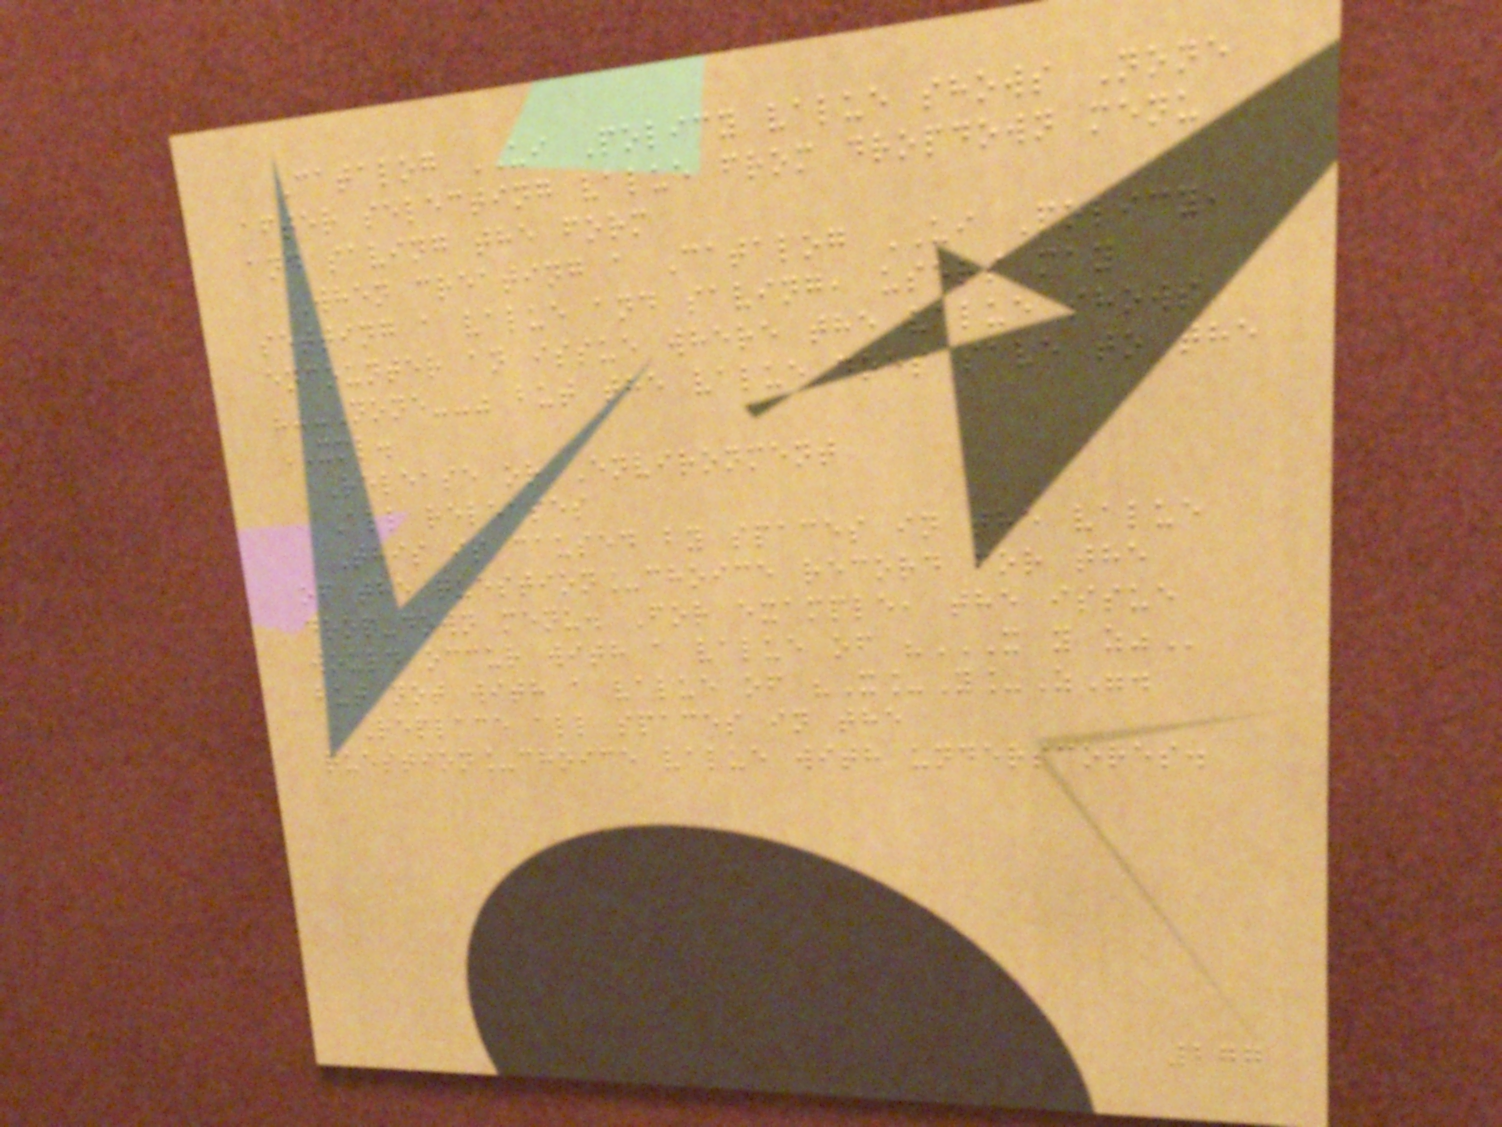Catalog UI Policy value shows None
after selecting value from dropdown menu
and saving the form
When creating a Catalog UI Policy,
setting a value and saving, users may
encounter an issue where the value shows
"--None--" but the value does save to the
XML.
Release or Environment
All releases
This is caused by spaces in the value
of the question_choice record for the
drop-down menu. For example, the issue
would occur with a value of "X Y Z"
but not with a value of "X_Y_Z".
Replace all spaces in the
question_choice value with underscores.
277
